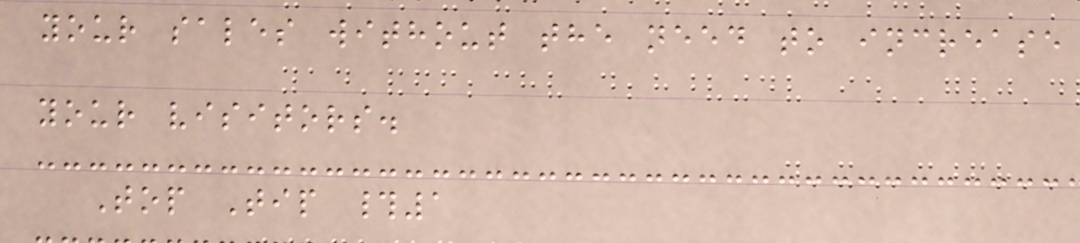your sales without the need to increase
your visitors.
Top Tip #1
